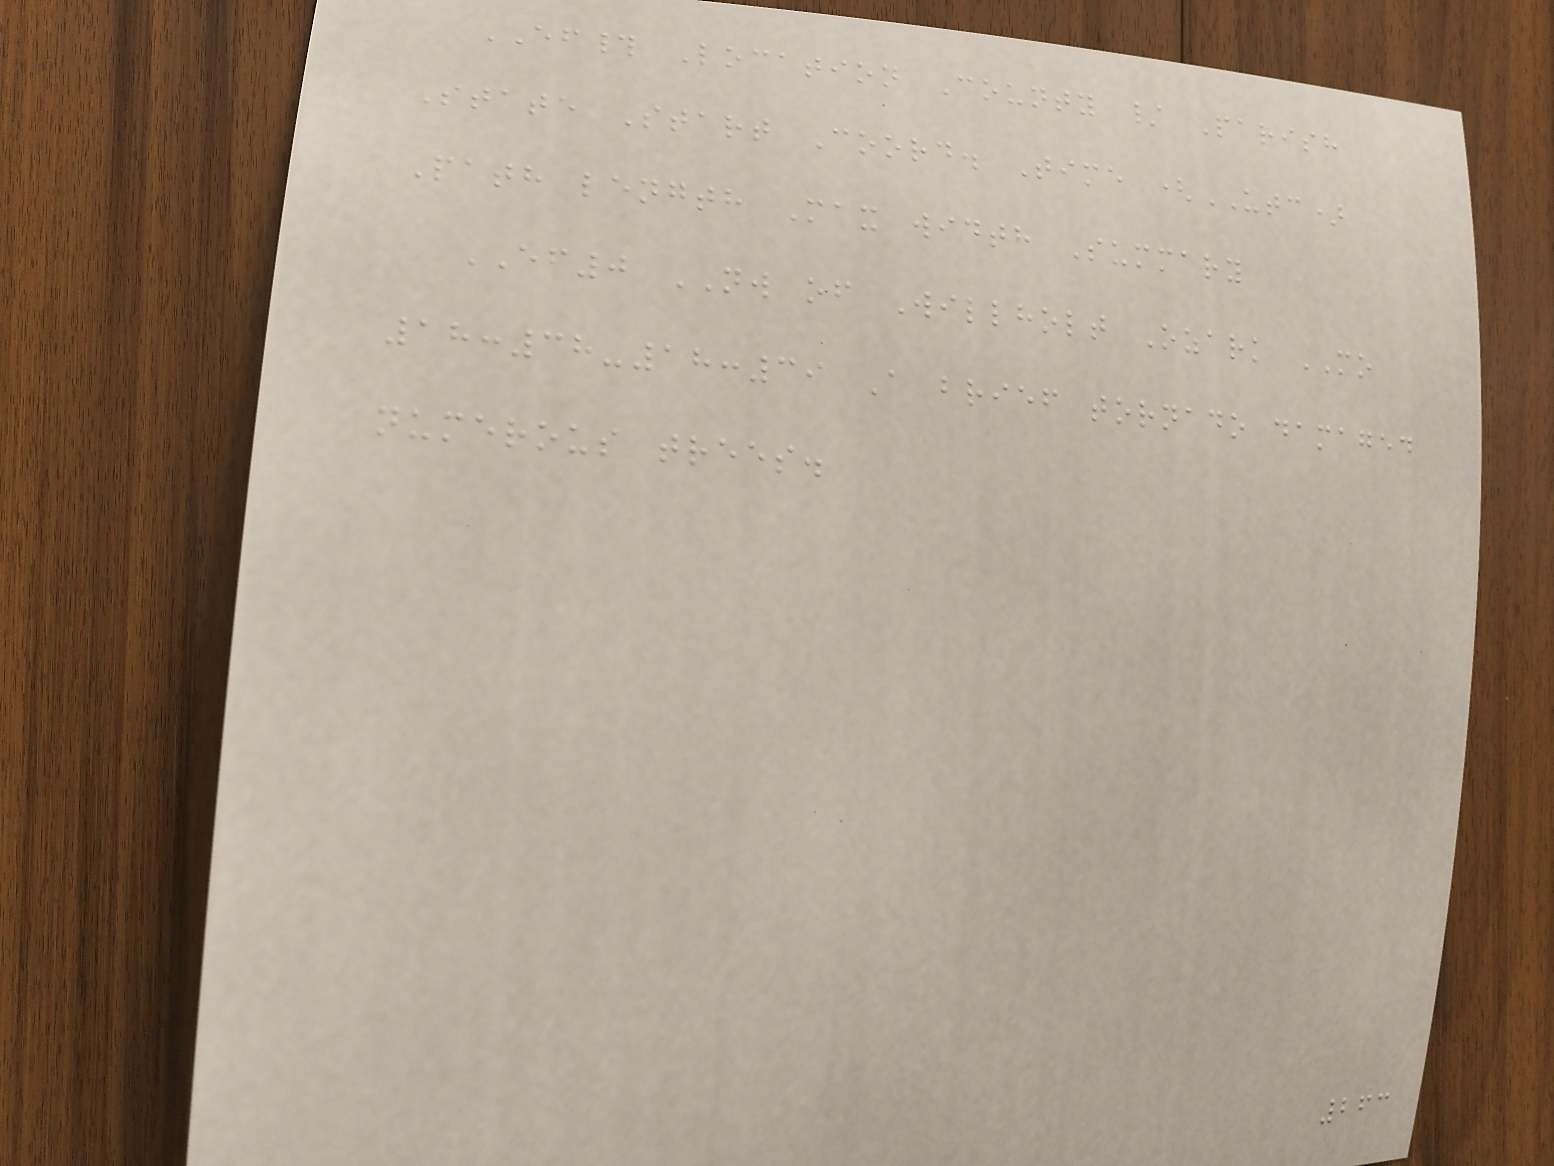EF# Location County / Parish
State Start Coord. Time (UTC)
Path length Max width Summary
EF0 NW of Willholt Ozark MO
18:38-18:39 A brief tornado damaged
numerous trees.
263
